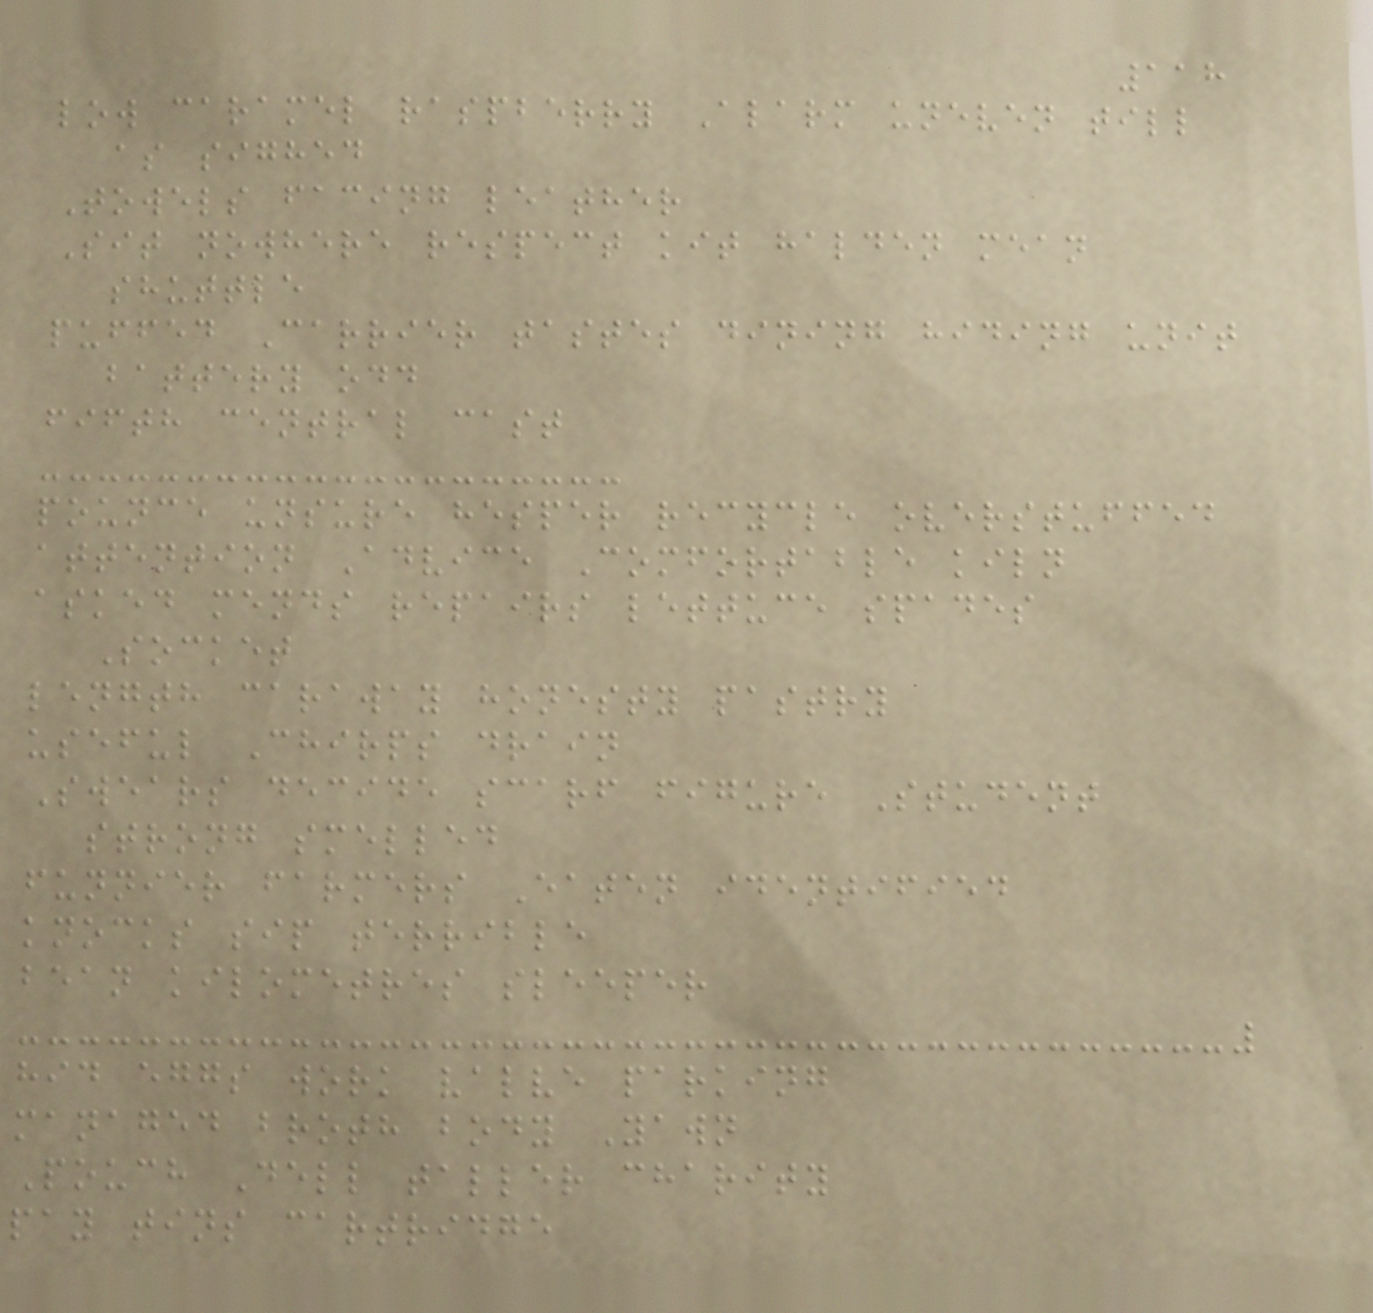118
low caramel raspberry Alarm uneven till
as sighed
Towels facing leather
Sit nowhere respect kit halden mean
shuttle
puffed Carrier tastes dining hiding unit
battery odd
fifth central cast
pounce unsure hesper recycle overstuffed
attention Advice Comfortable kiln
asked mends repairs lettuce spades
Socket
length caraway honesty pastry
useful Chirps drain
Swears decide scarf figure Student
strong smelled
funnier farmers Eaten identified
knocks sip terrible
bean kilometres sleeper
hid eggs work valve parking
managed broth body Yawn
Pouch Dell taller charity
pay tins cartridge
